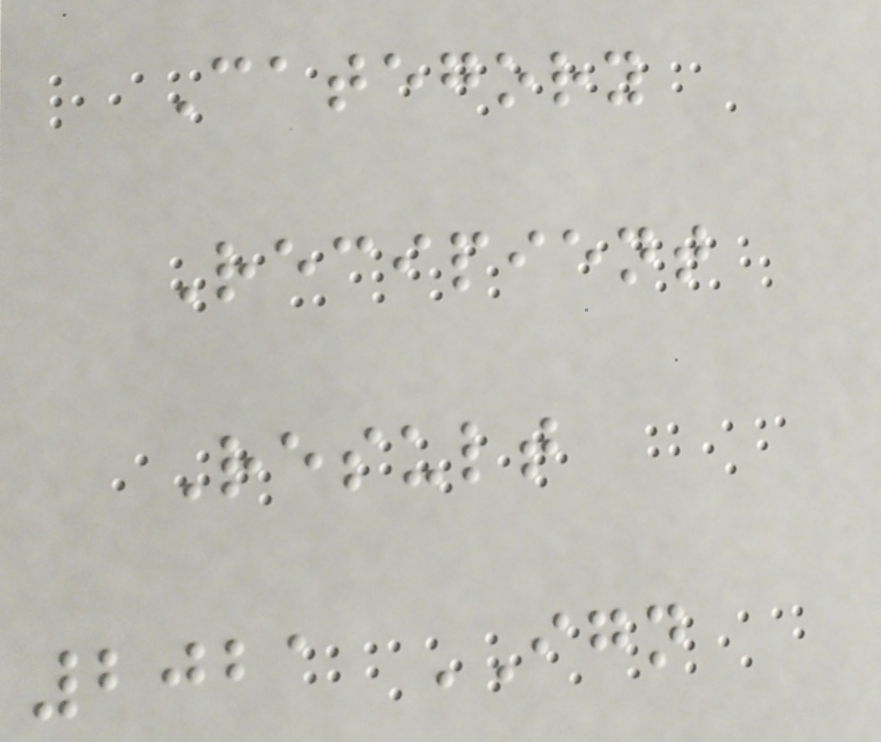Category
Recipient
Result
2021 IGN
